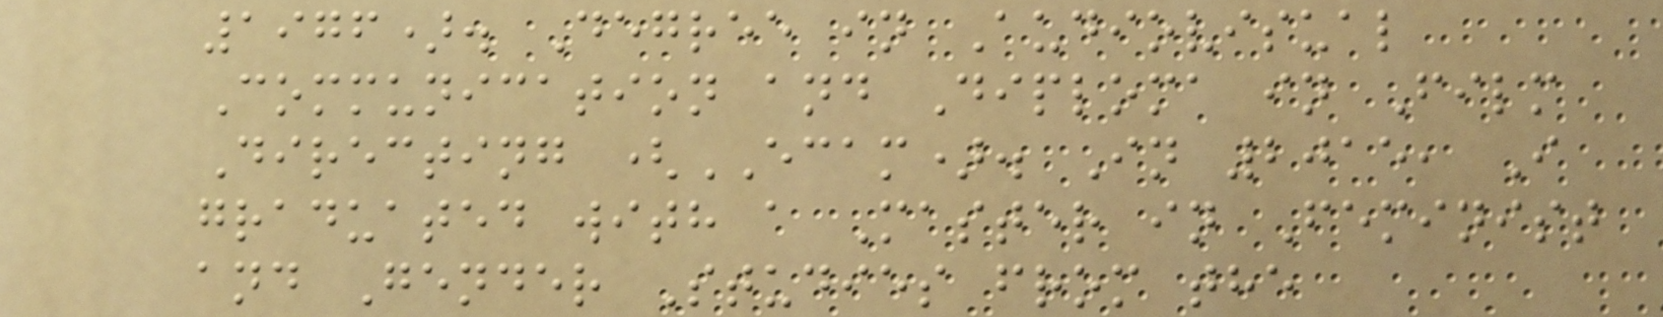1976). Degree in Audiovisual
Communication and Diploma in Film
Directing (ECAM). In 2015, I
graduated with a Master in Feminist
and Gender Studies from the
